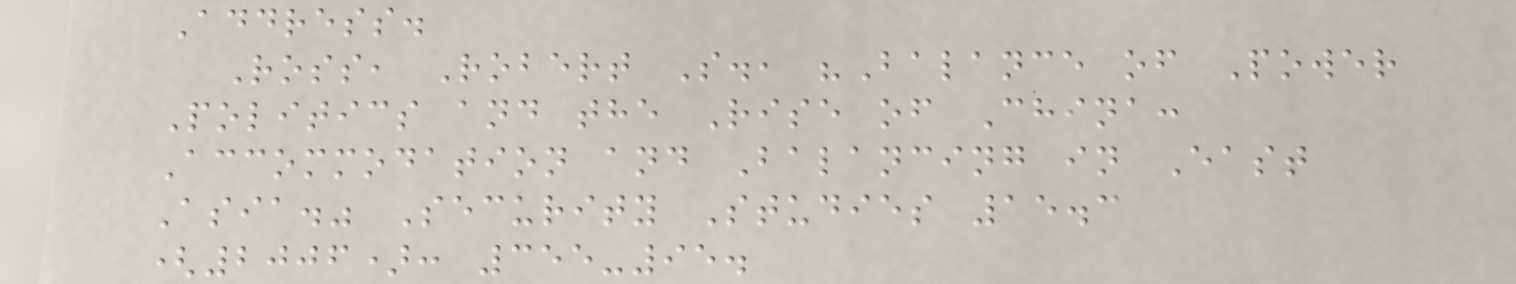Address.
Ross, Robert S., "Balance of Power
Politics and the Rise of China:
Accommodation and Balancing in East
Asia." Security Studies 15.3
(2006): 355-95.
